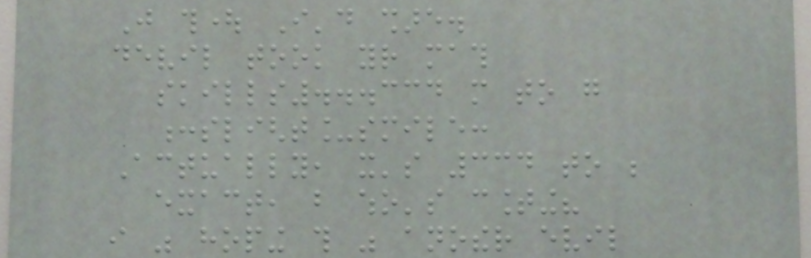Just thought I'd share.
devil took your math
skills...334 more to go
:slight_smile:
Actually, it's 334 to be
exact, but who's counting?
i was hoping this was another evil
